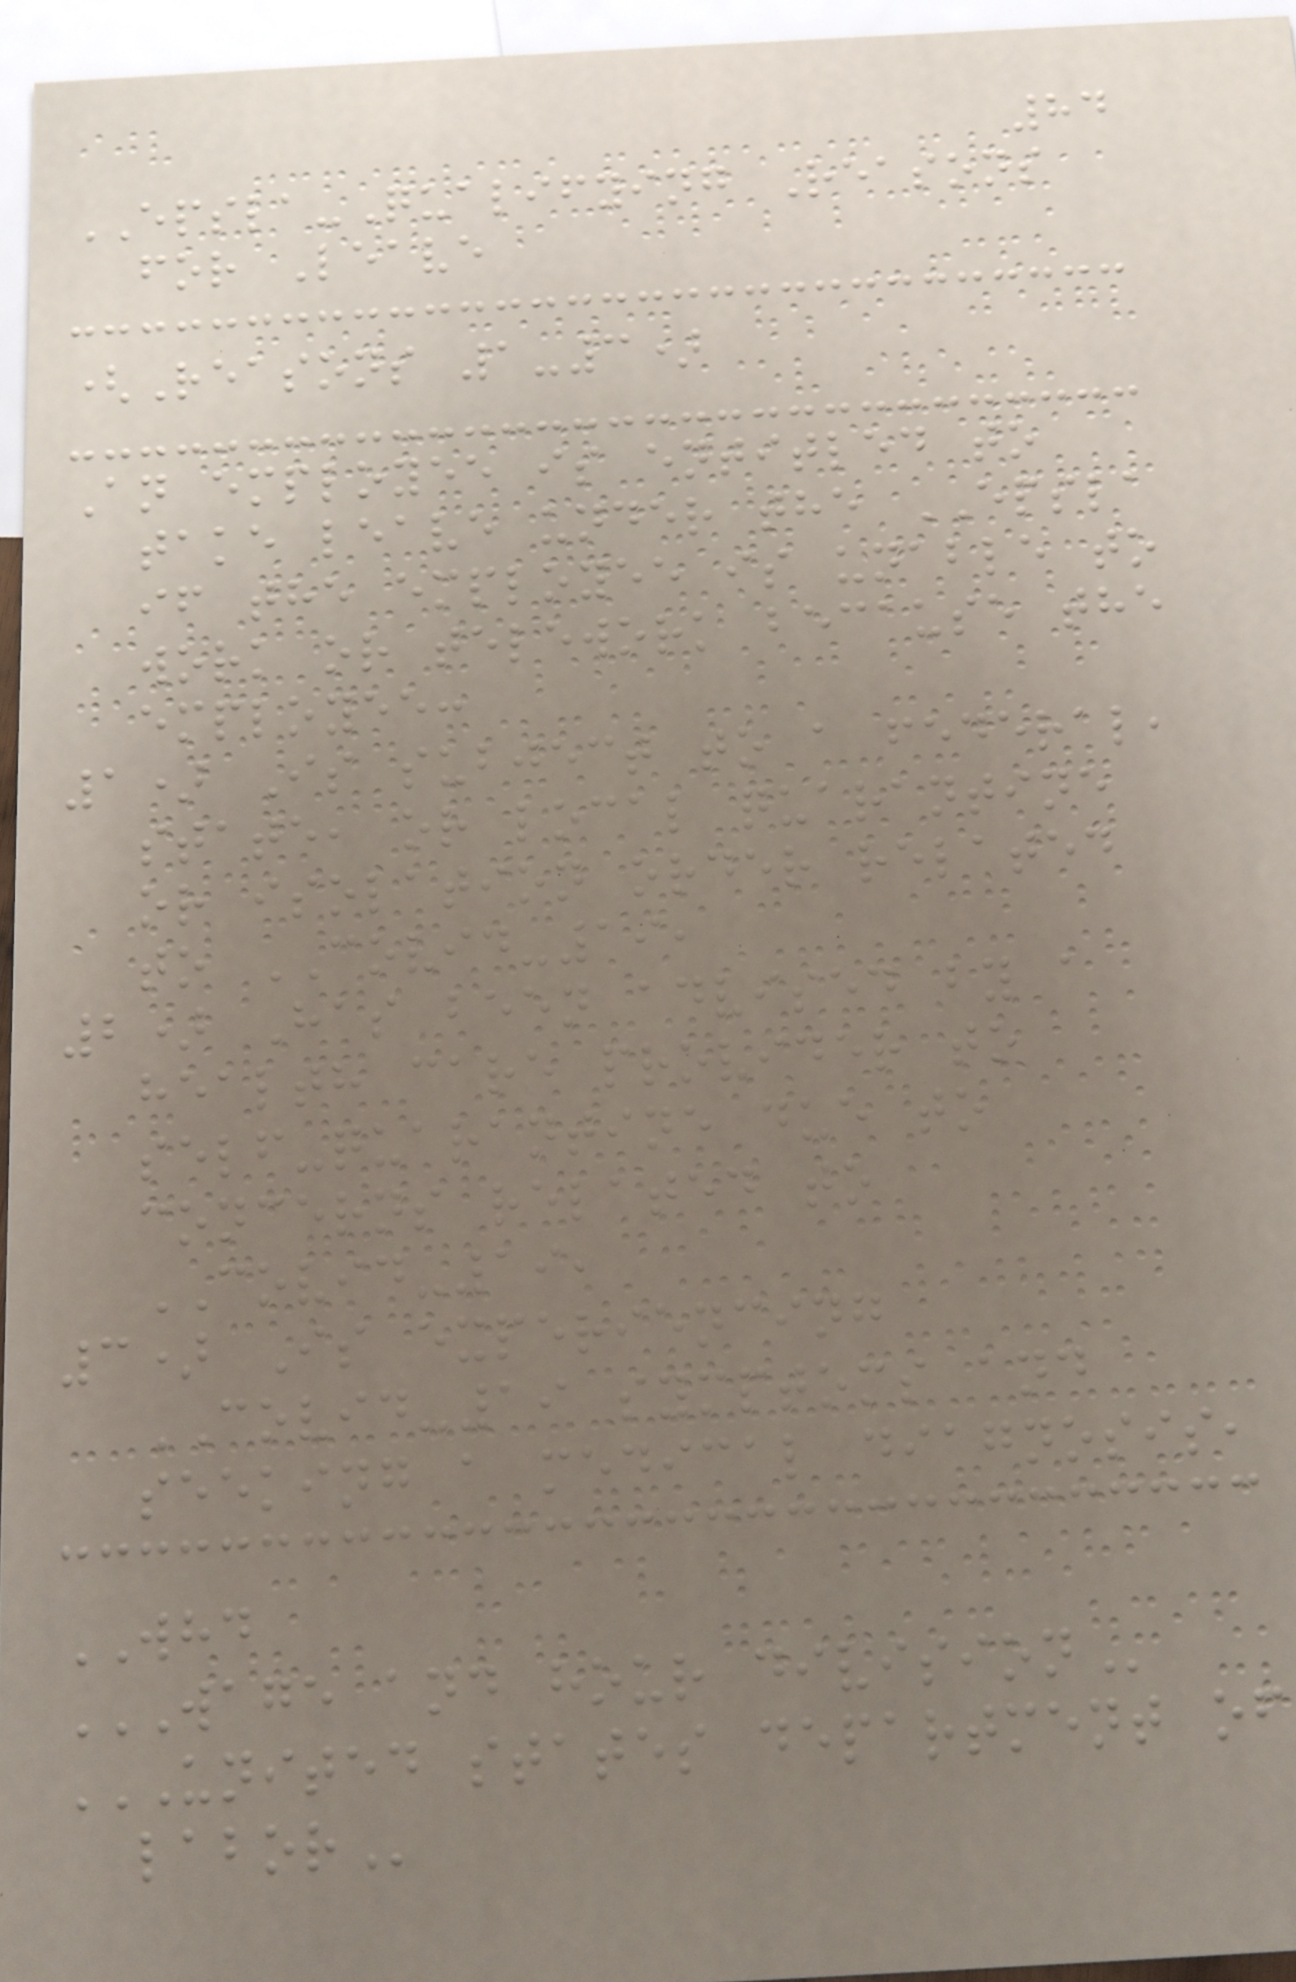84
EPSLA-Qualifying Reasons
for Leave
(Reasons 1-3)
An employee is entitled to
take leave under the EPSLA
if the employee is unable to
work or telework because the
employee:
1) Is subject to a federal,
state, or local quarantine
or isolation order related
to COVID-19,
2) Has been advised by a
health care provider to
self-quarantine due to
concerns related to
COVID-19,
3) Is experiencing
COVID-19 symptoms and
seeking a medical diagnosis,
WHD
WAGE AND HOUR DIVISION
UNITED STATES DEPARTMENT OF
LABOR
